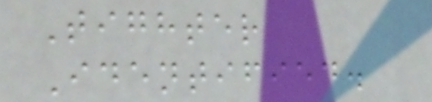Tighter
Identified.
